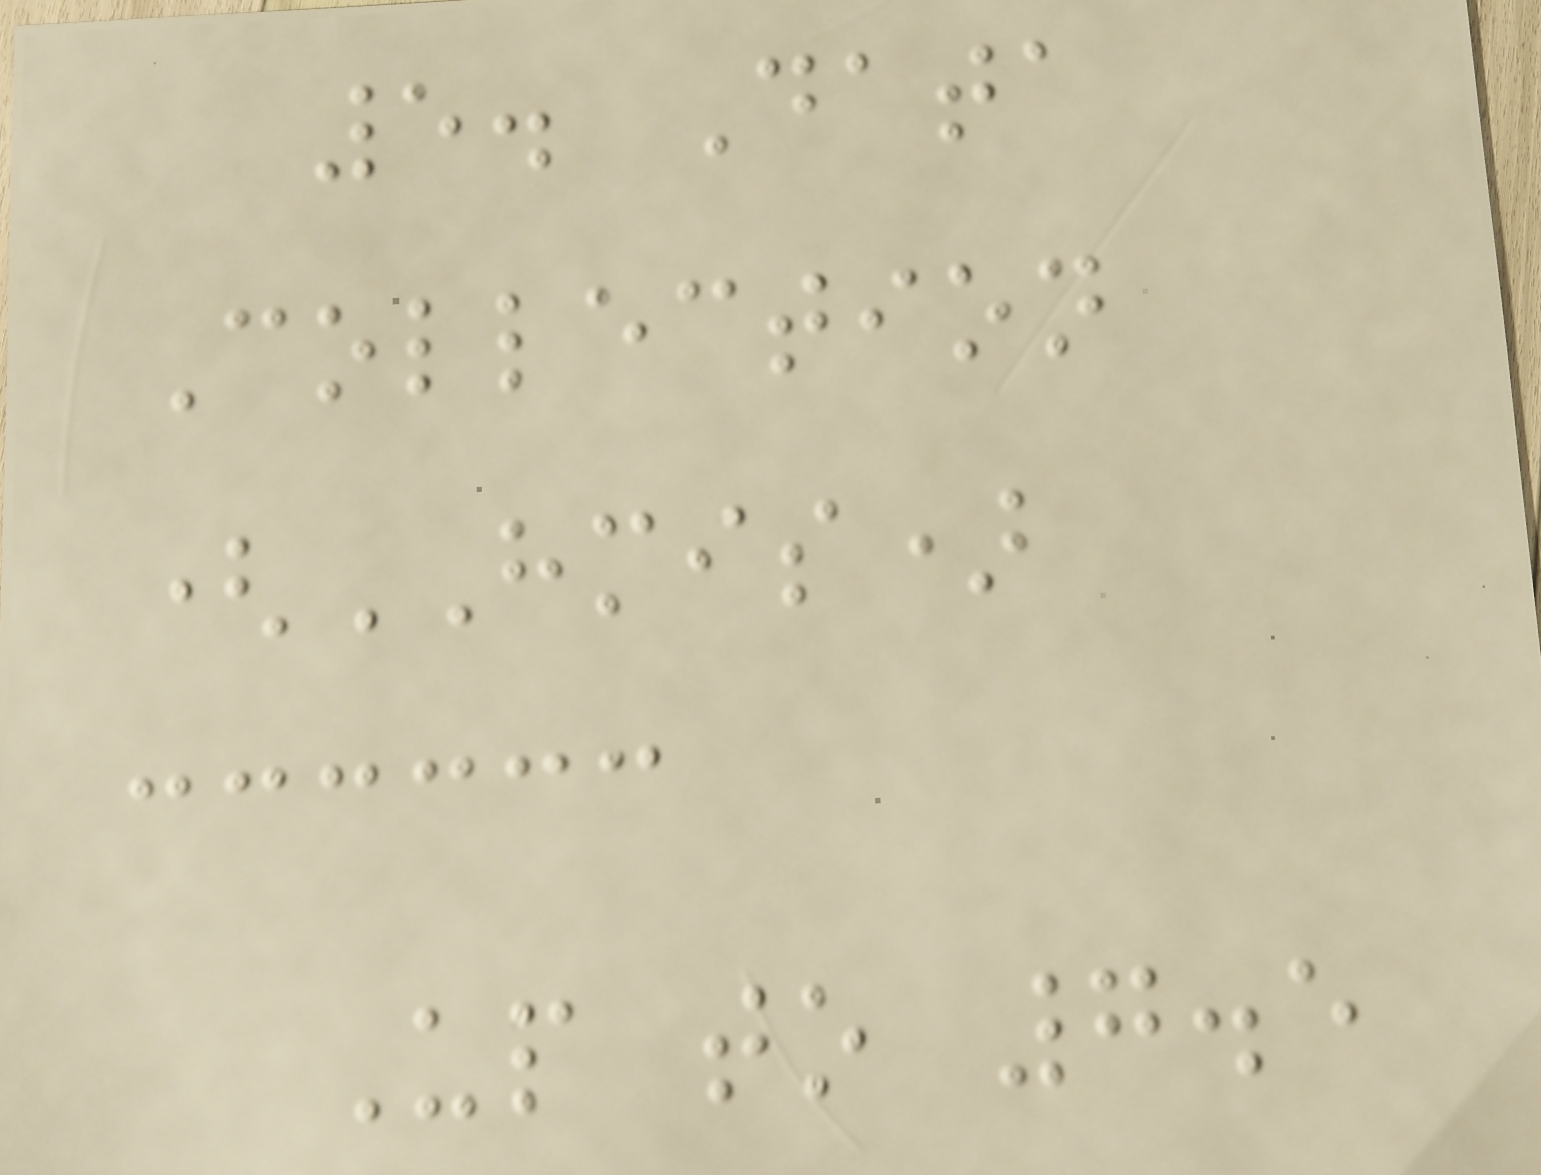5. Data
Collection
(HMIS)
Up to 7.5
